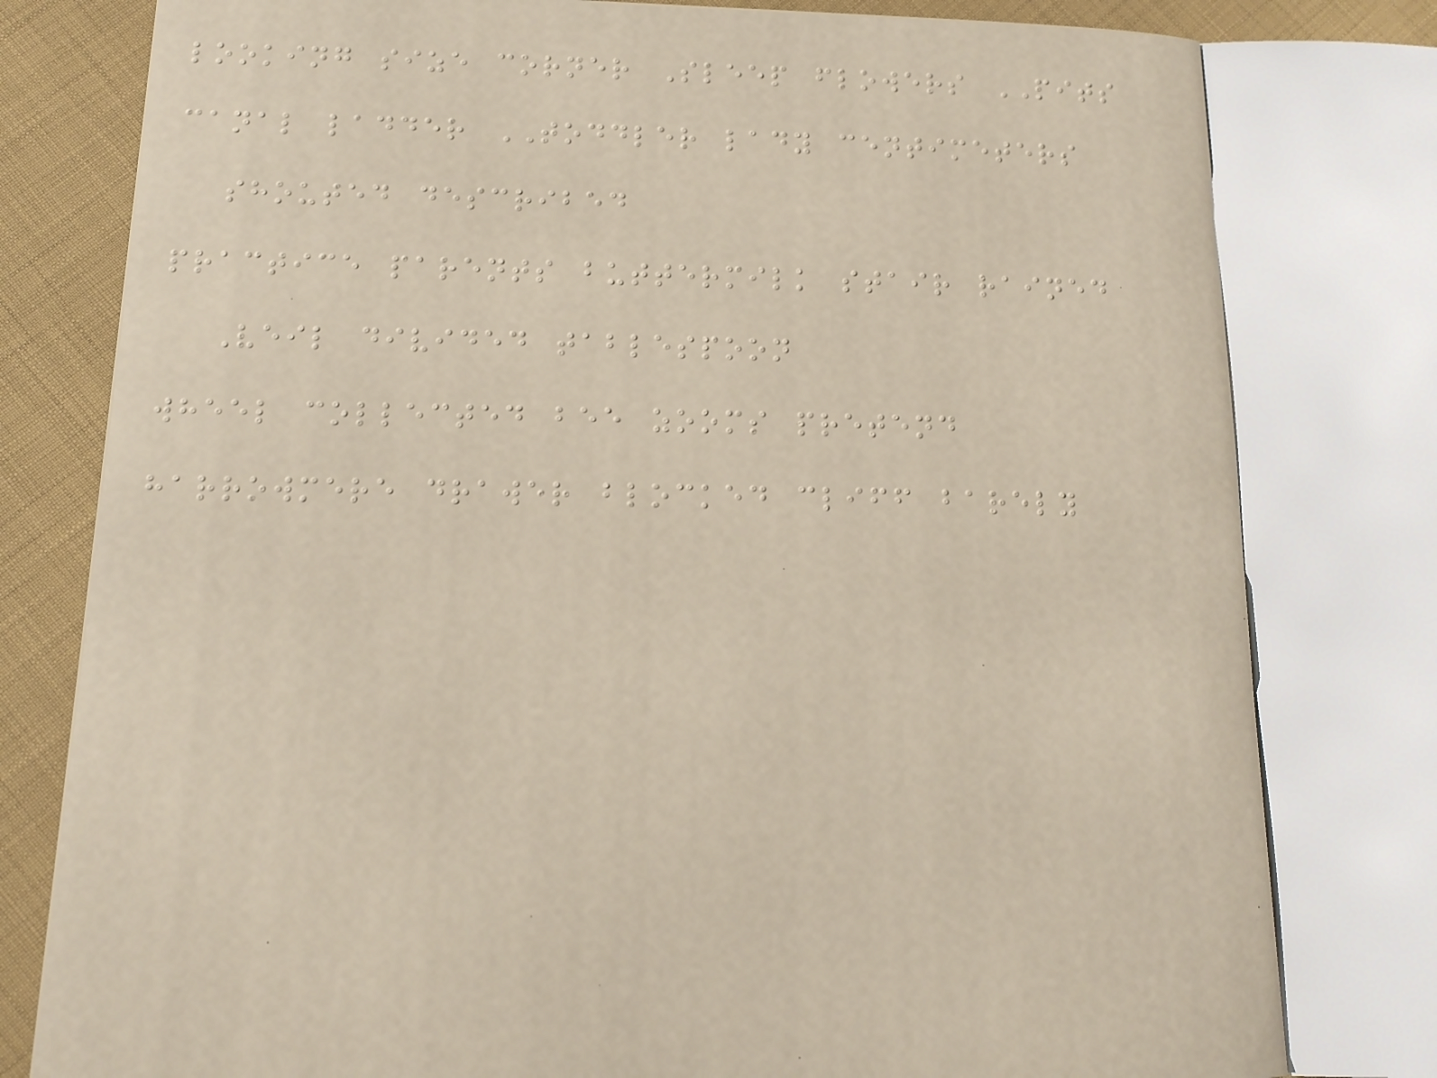looking size corner Sleep flowers PITS
canal ladder TODDLER lady centimeters
shouted described
practice parents buttermilk stair rained
Veil divided tablespoon
wheel collected bee zooms pretend
harrowmere drawer blocked cliff barely
